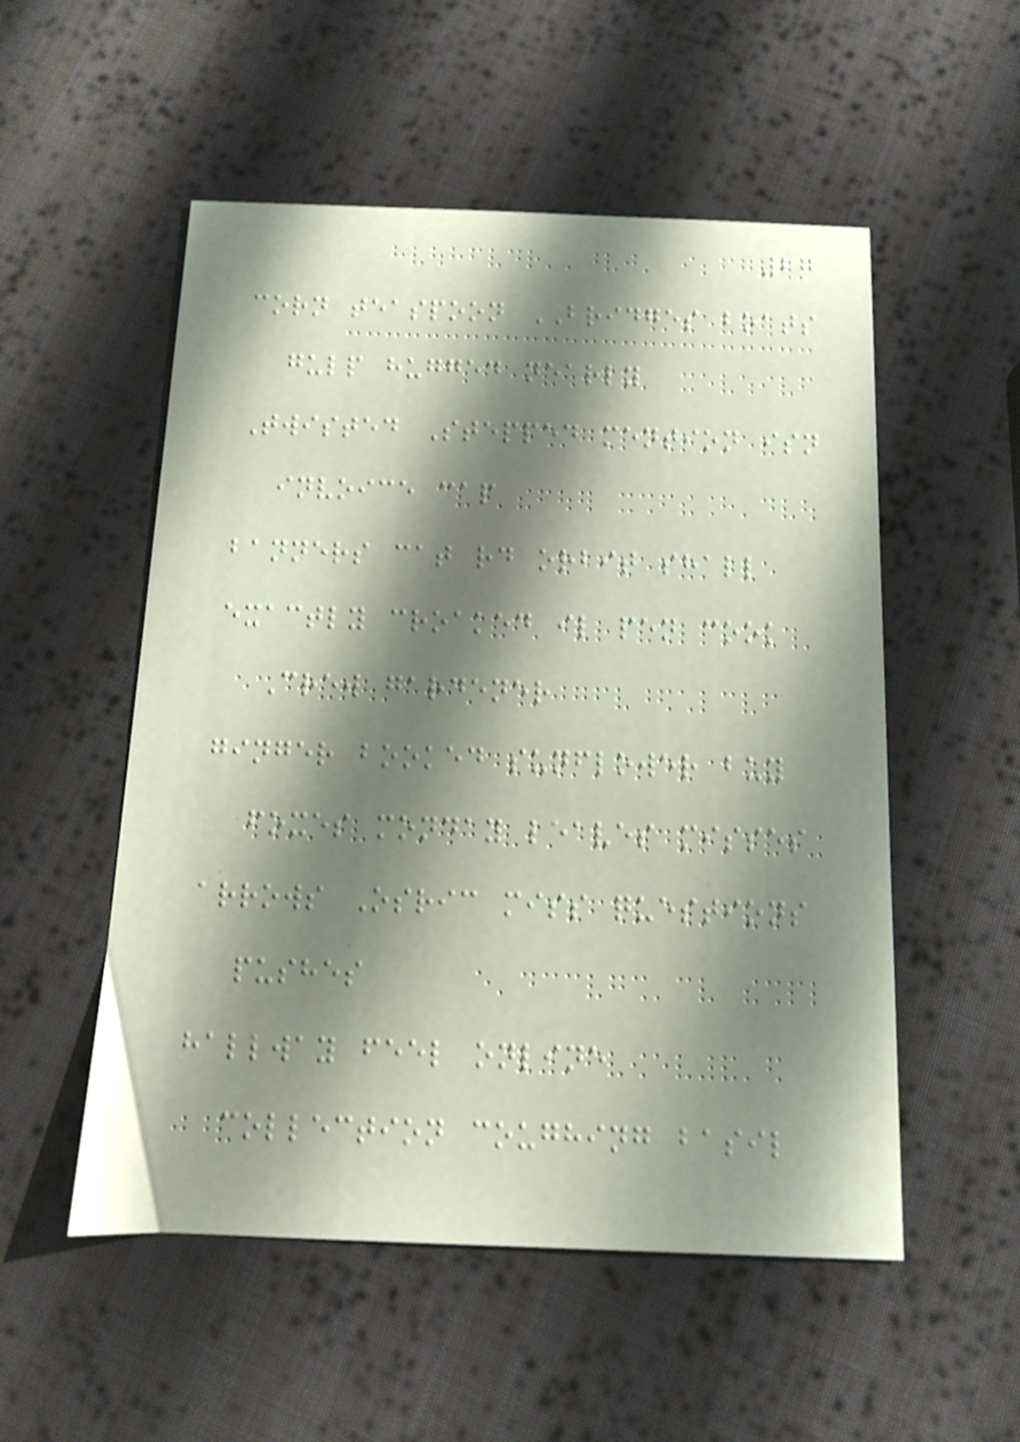27
corn teaspoon BRIDGES boats
gulp hugged nearly
Twisted Stepped mention isn
invoice cap
banners cat rd orbit shall
exactly croaked il pen cook
Crew gardener
ginger booked sunflower buy
foxes monday leaves misses
arrows Osric miss questions
pushes
hallway feel online
collection coughing basil
